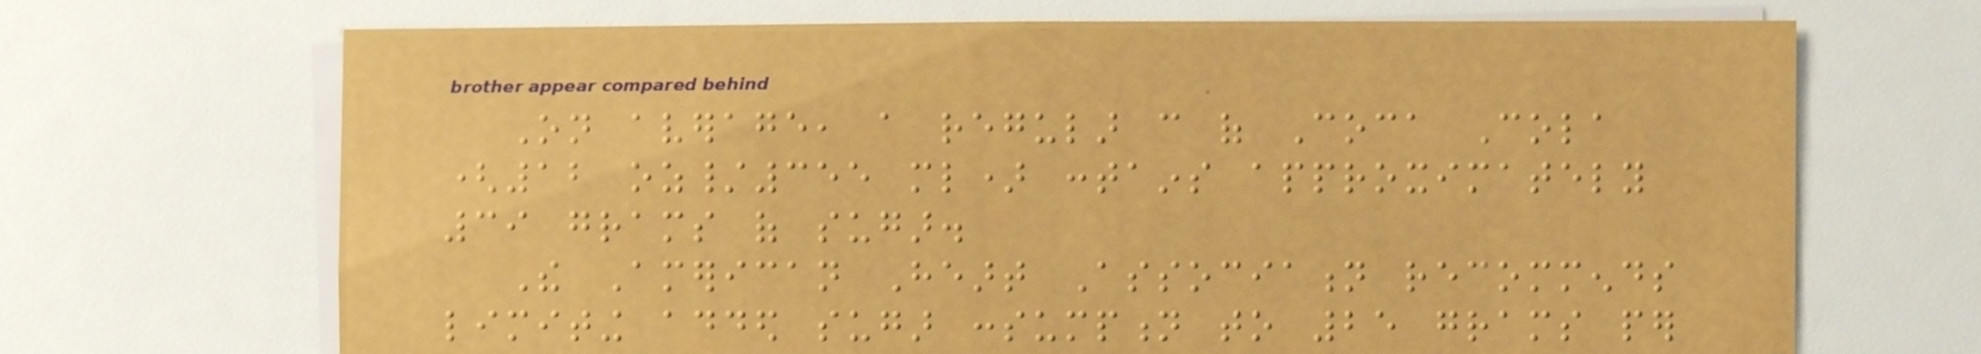On average, a regular can of Coca Cola
(12 oz/355 ml) contains approximately
39 grams of sugar.
The American Heart Association recommends
limiting added sugar consumption to 25 grams per
